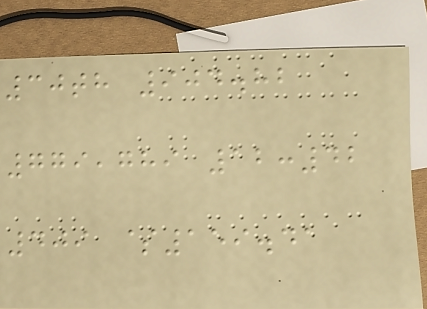30th 904.82
779,789 12:42
409 $159.41
